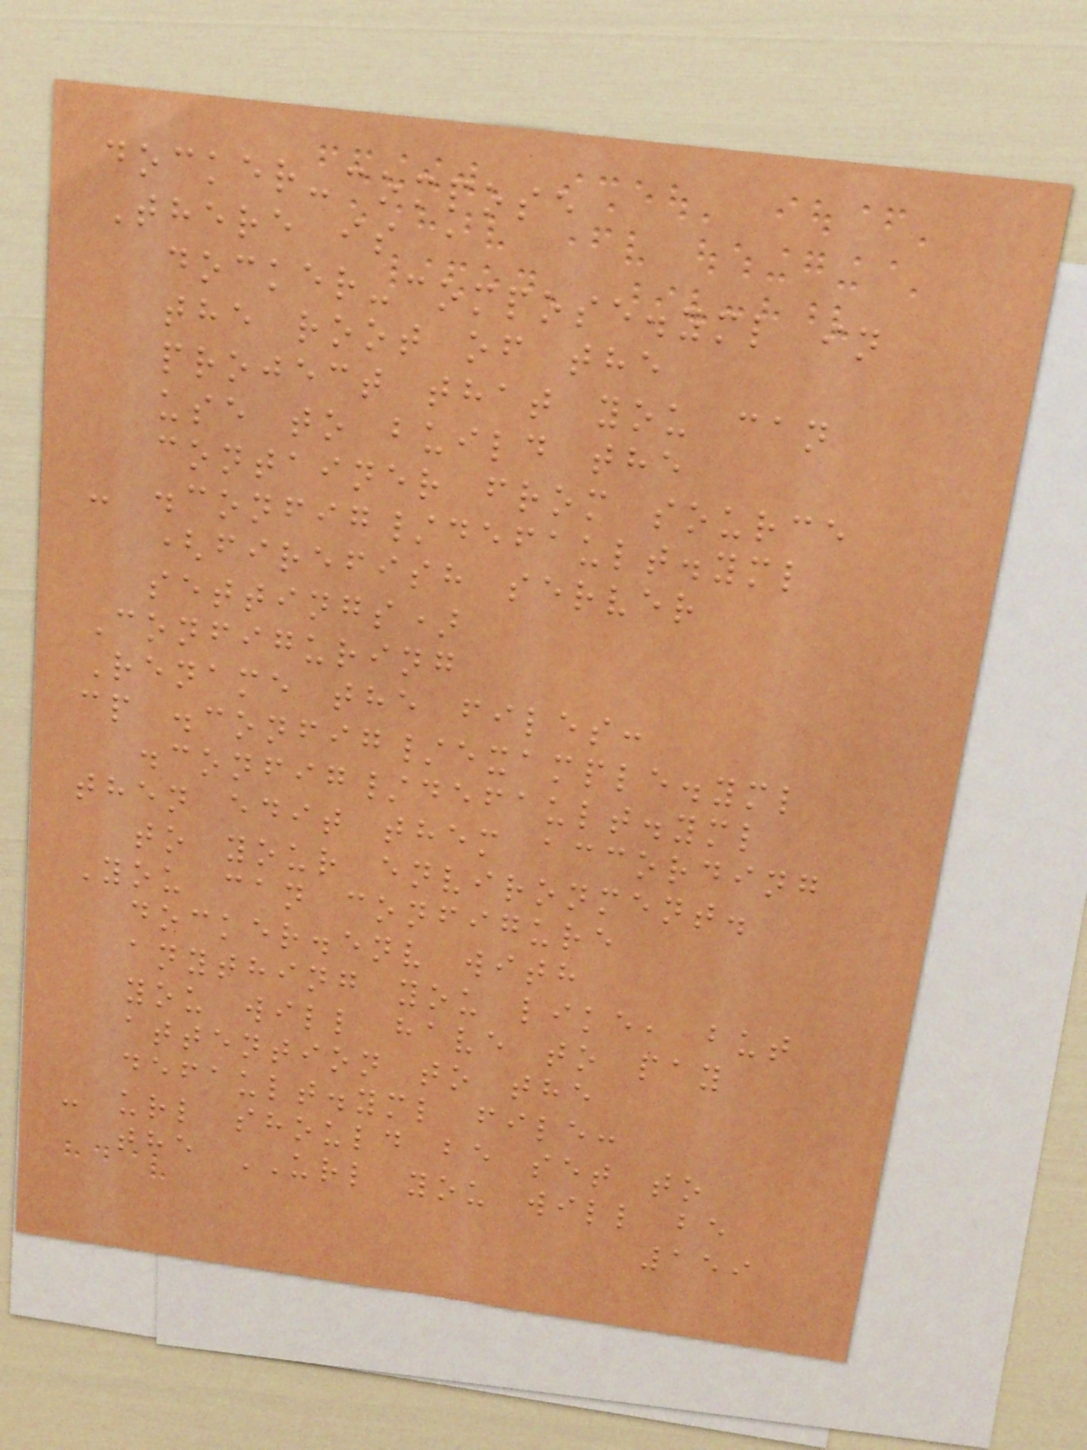docker-compose
There is a
docker-compose.yml in
the root of the
project that you can
use to build the
container from source
- .config/default.yml
(firefish server
settings)
Configuring
Rename the files:
cp .config/example.yml
.config/default.yml
then edit them according
to your environment.
You can configure
docker.env with
anything you like, but
you will have to pay
attention to the
default.yml file:
- url should be set to
the URL you will be
159
